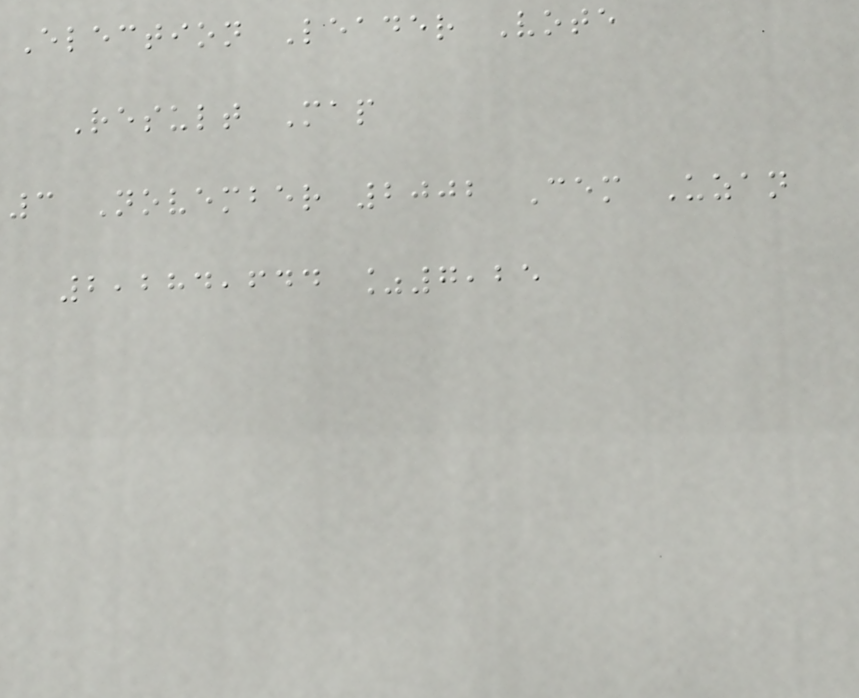Election Leader Vote
Result Map
3 November 2002 Cem Uzan
2,284,644 %7,25
